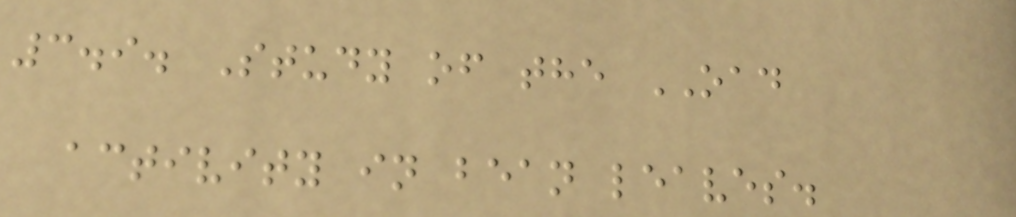3.9. Study of the OAD
activity in bean leaves.
